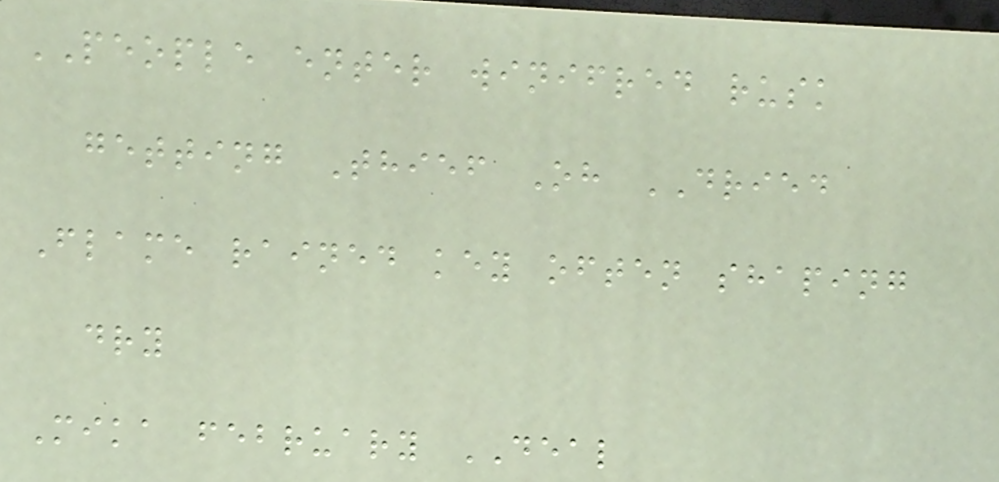PEOPLE enter winifred rusk
getting Thief Oh DRIED
Flame rained key often shaping
dry
Mika february DEAL
